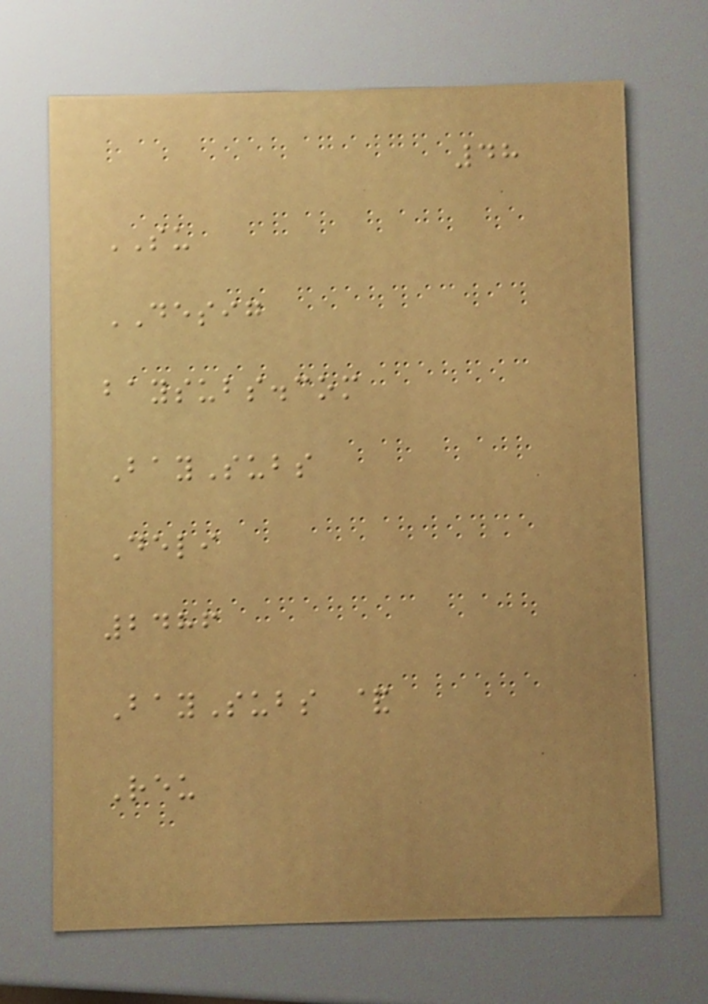48
SU
DESIG
baysubs.com
BaySubs
Deli
2486
BaySubs &
Reu
